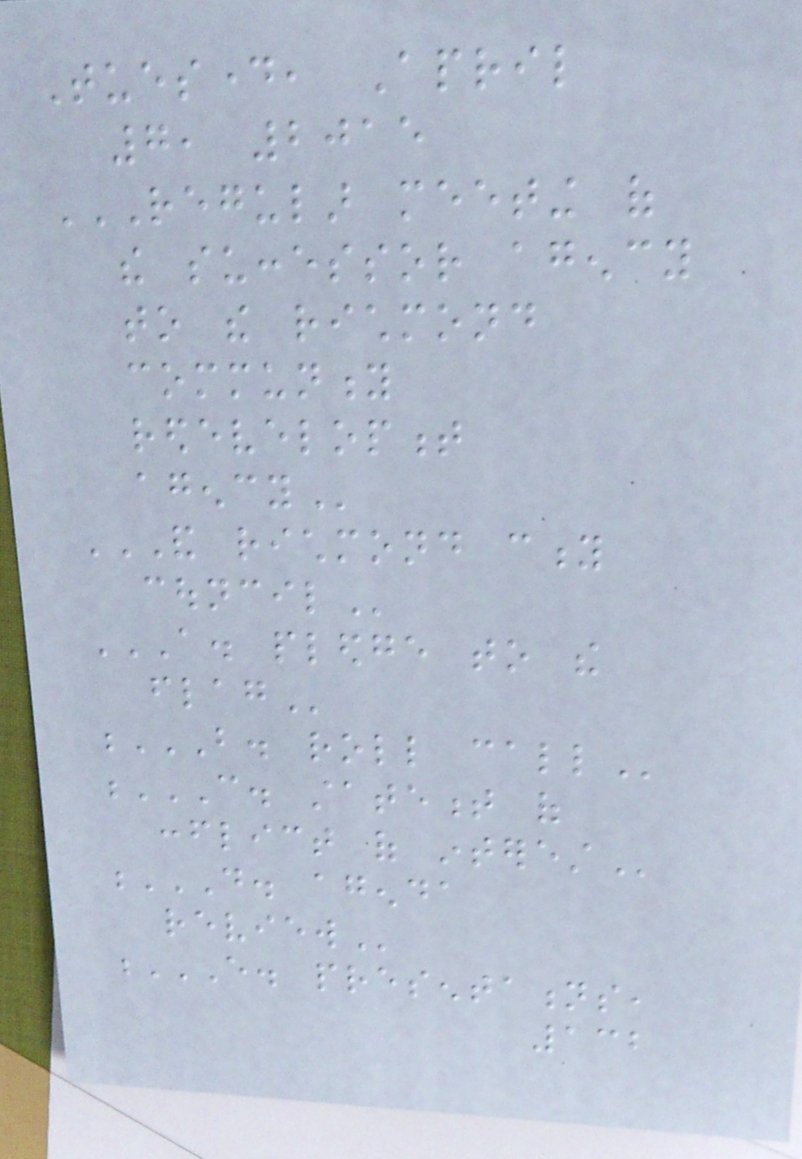Tuesday, April
7, 2015
REGULAR MEETING OF
THE SUCCESSOR AGENCY
TO THE RICHMOND
COMMUNITY
REDEVELOPMENT
AGENCY
AND RICHMOND CITY
COUNCIL
A. PLEDGE TO THE
FLAG
B. ROLL CALL
C. STATEMENT OF
CONFLICT OF INTEREST
D. AGENDA
REVIEW
E. PRESENTATIONS,
132
